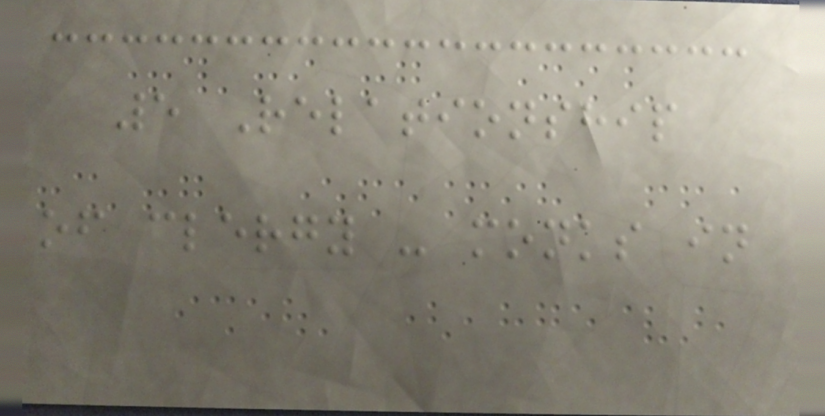5 Relationship
of clergy - monks in
